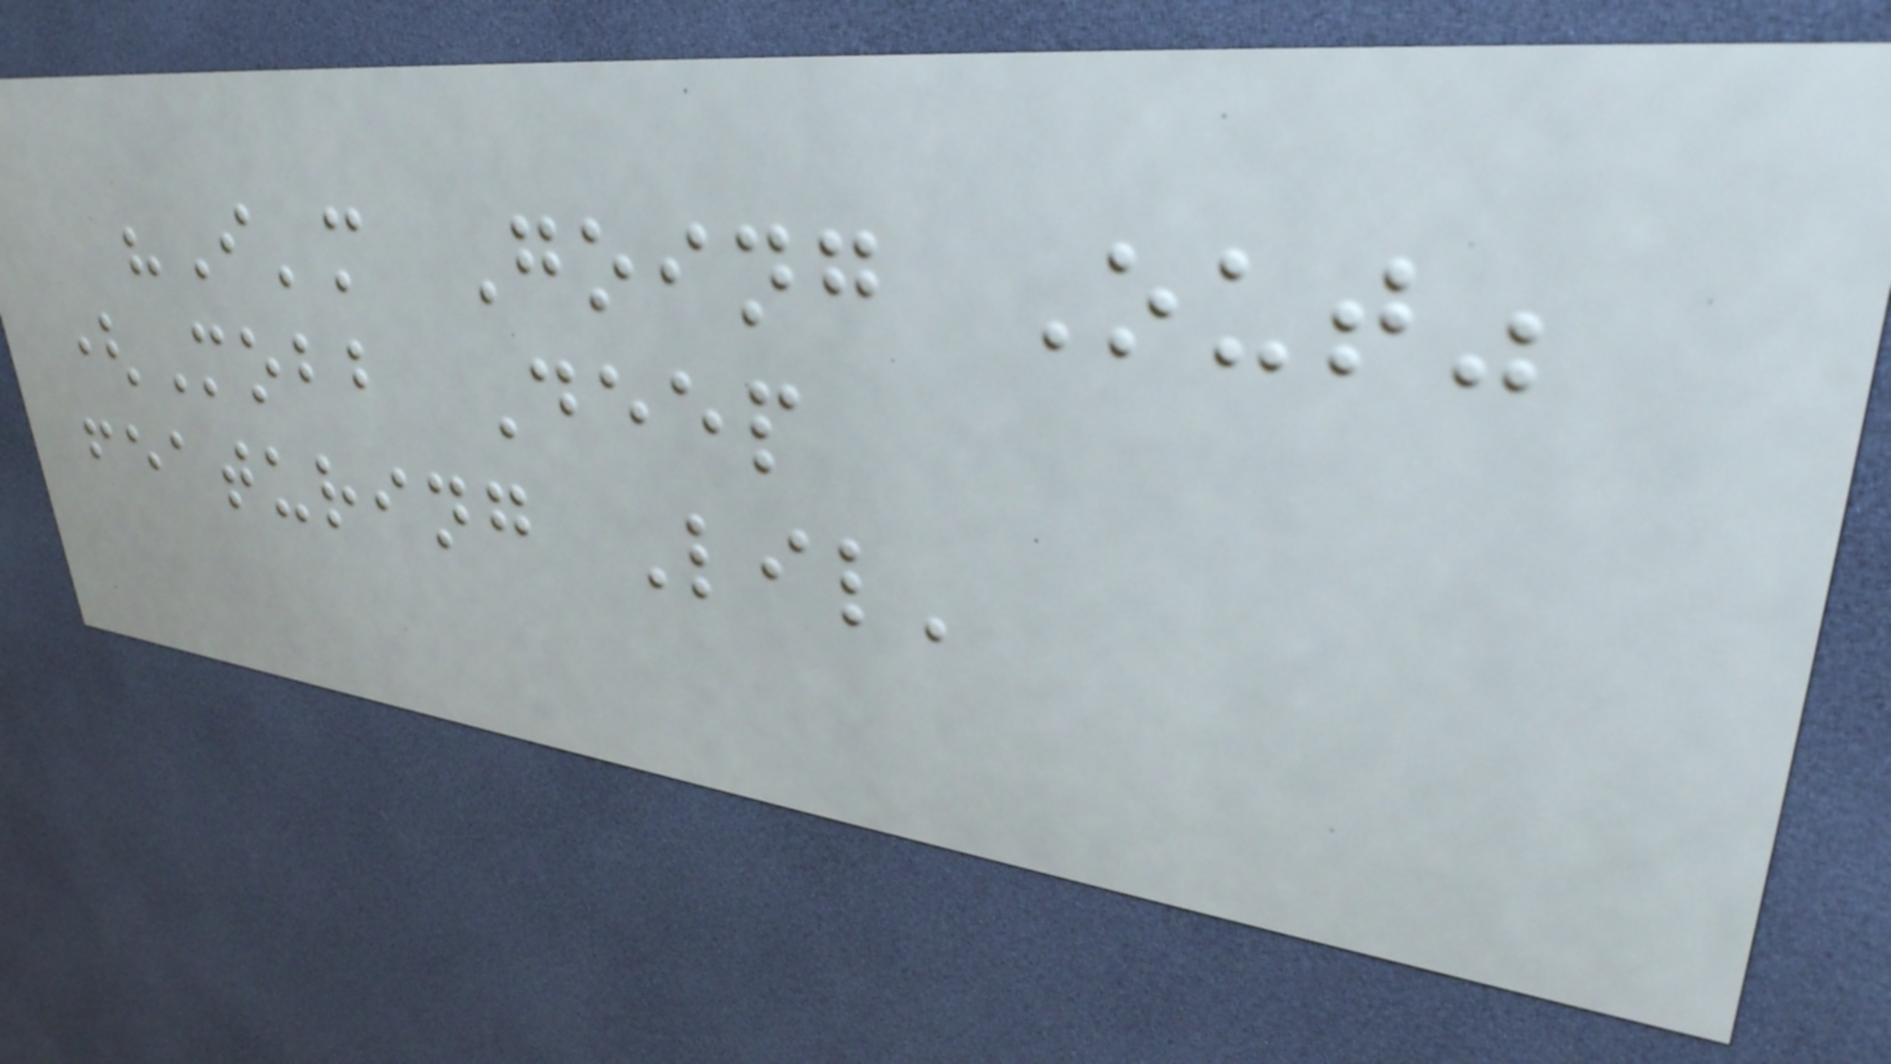"I'm Going Out"
(Mobb Deep
featuring Lil'
